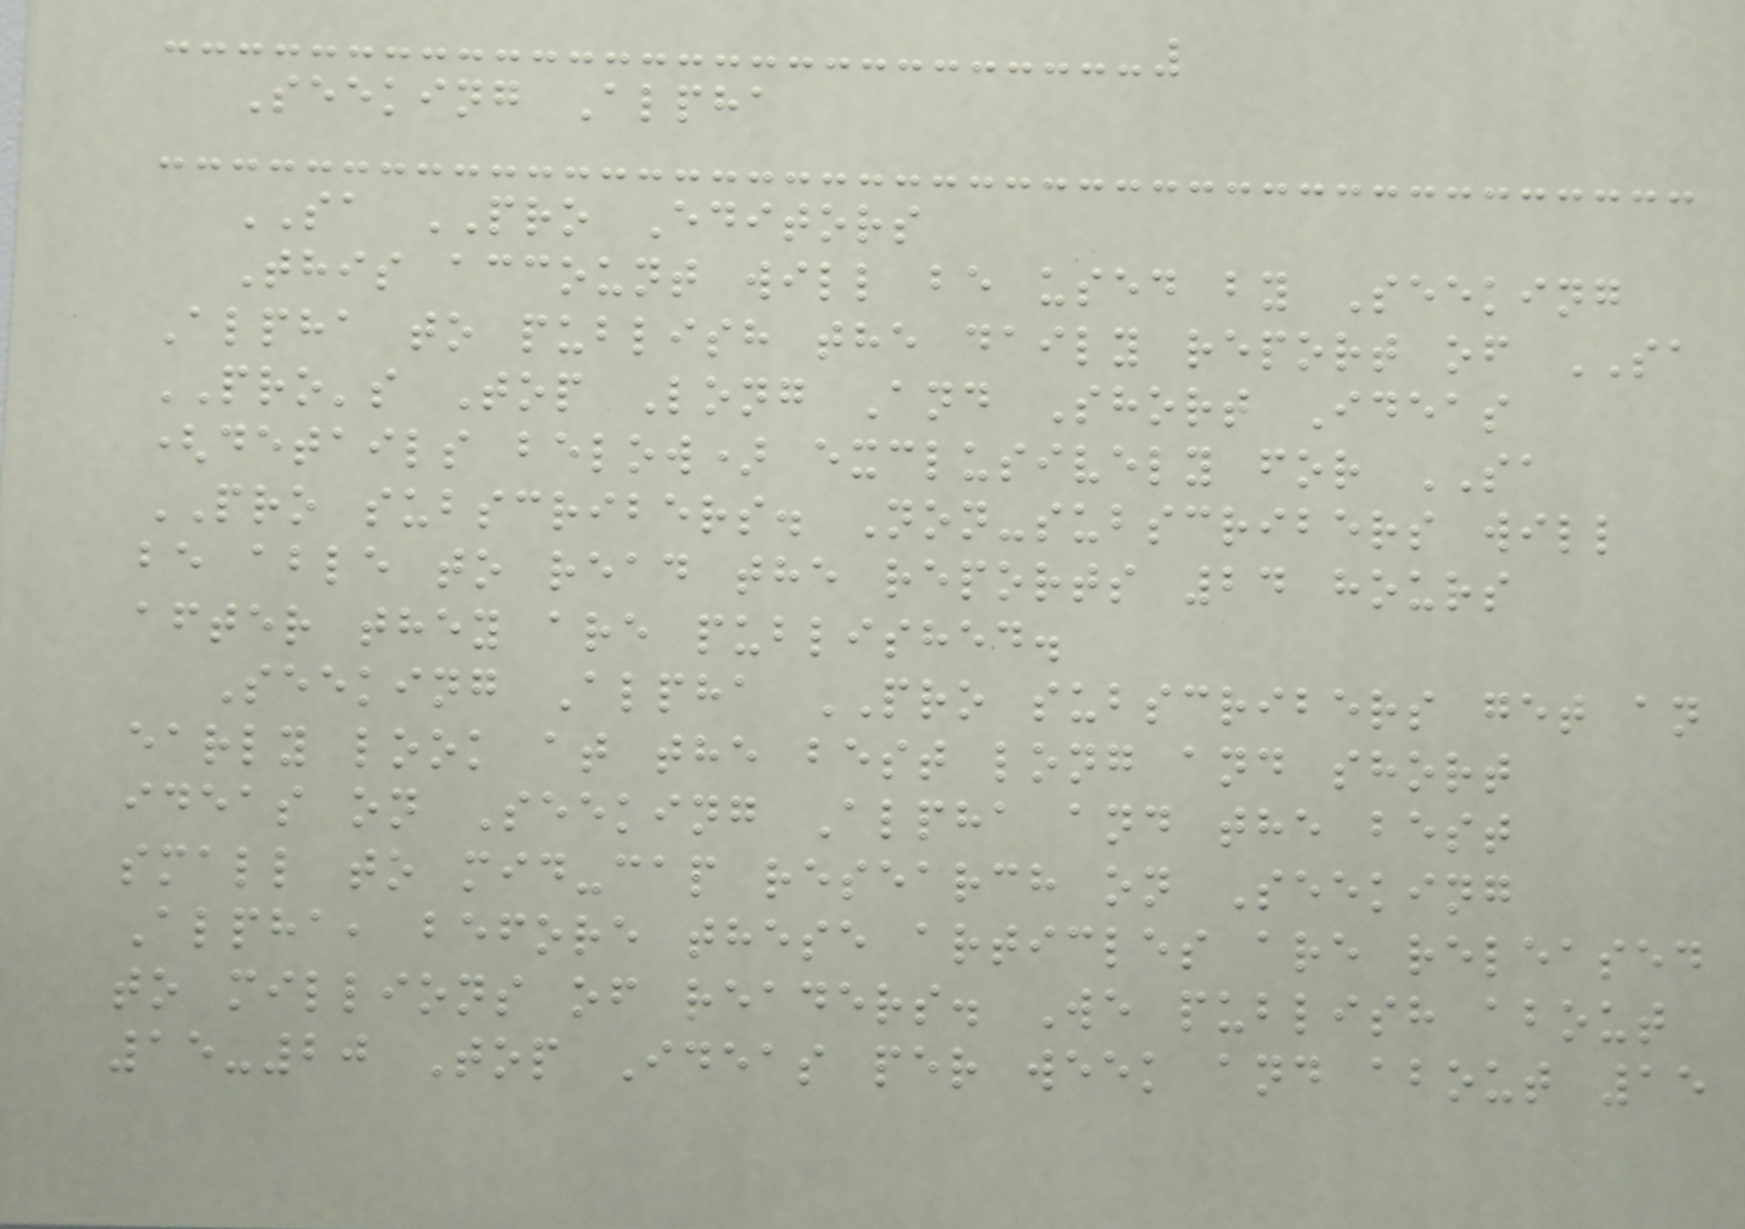Seeking Alpha
SA PRO Editors
This account will be used by Seeking
Alpha to publish the daily report of SA
PRO's Top Long And Short Ideas
(details below) exclusively for SA
PRO subscribers. Non-subscribers will
be able to read the reports 24 hours
after they are published.
Seeking Alpha PRO subscribers get an
early look at the best long and short
ideas on Seeking Alpha and the best
small to mid-cap research on Seeking
Alpha, before these articles are released
to millions of readers. We publish about
15-20 Top Ideas per week and about 15
